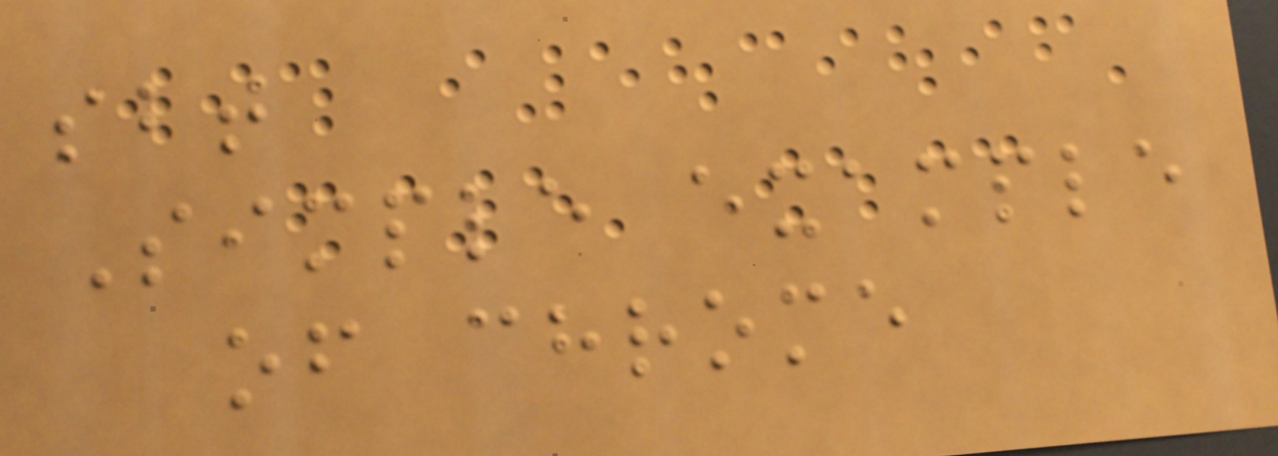sbt
Simple example
of chrome
